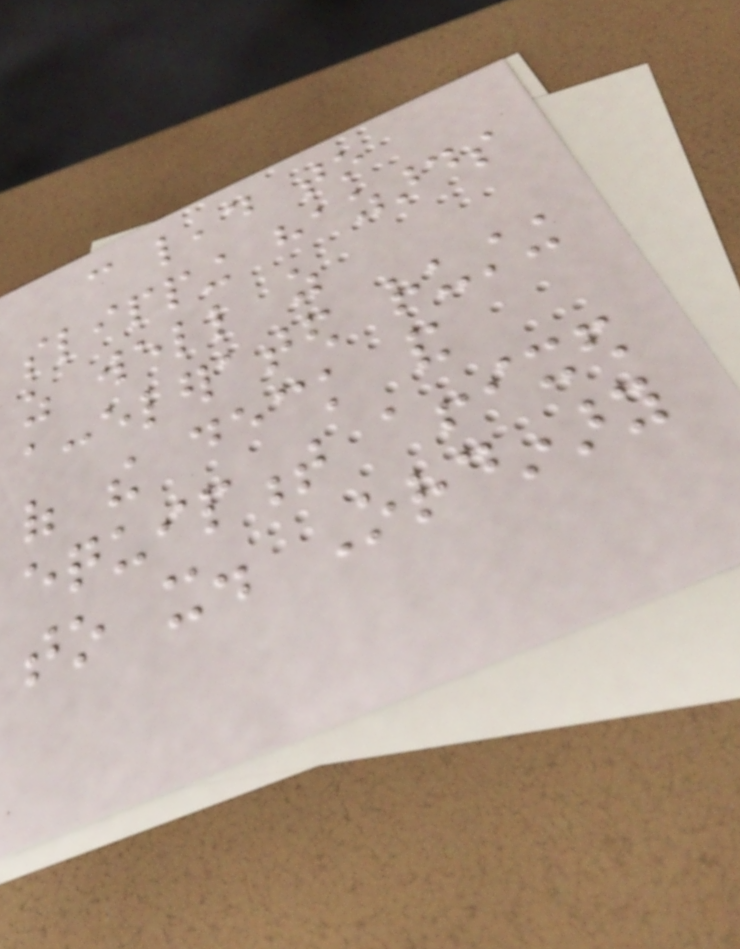can lead to
slipping hazards
as well as
accelerated rusting
of the deck and
equipment affixed
to it. Ordinary
